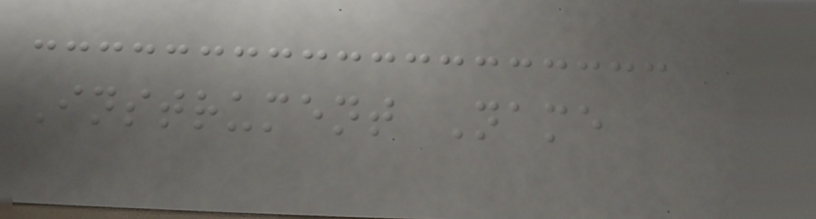Instrument Name
